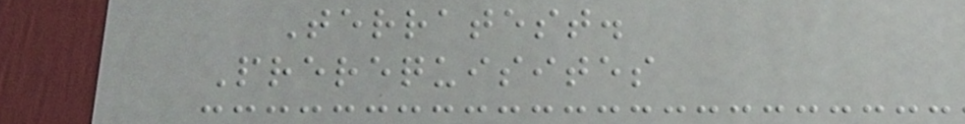Terratest.
Prerequisites
